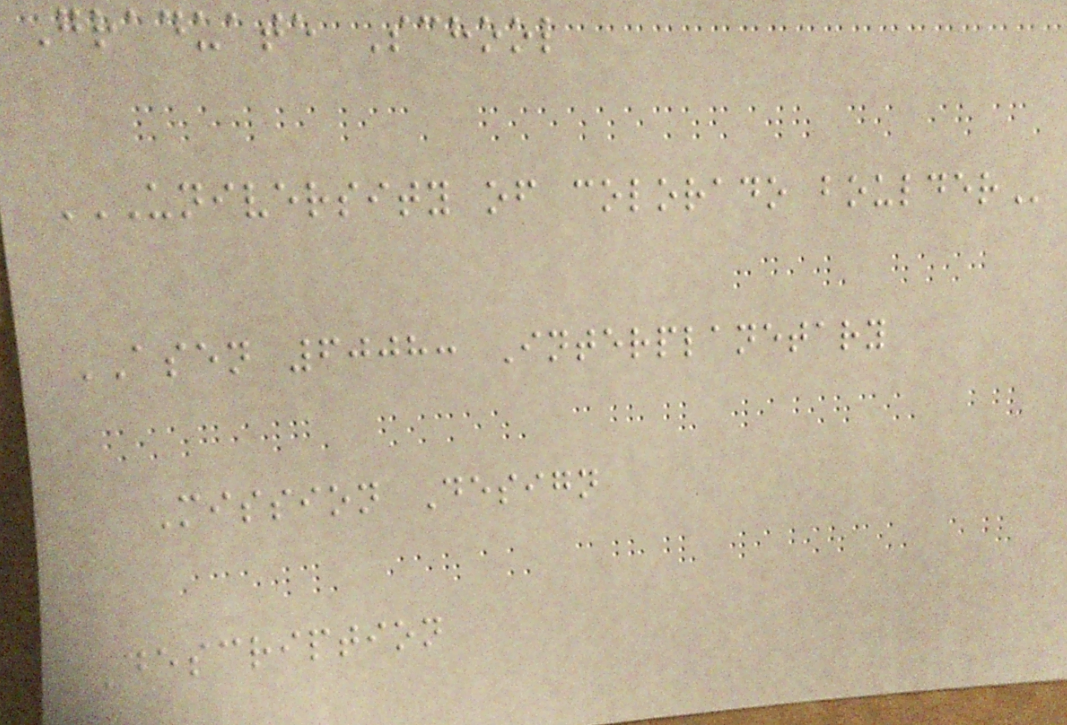Graduate School
UNIVERSITY OF COLORADO BOULDER
ASEN 6008: Interplanetary
Mission Design
Description
